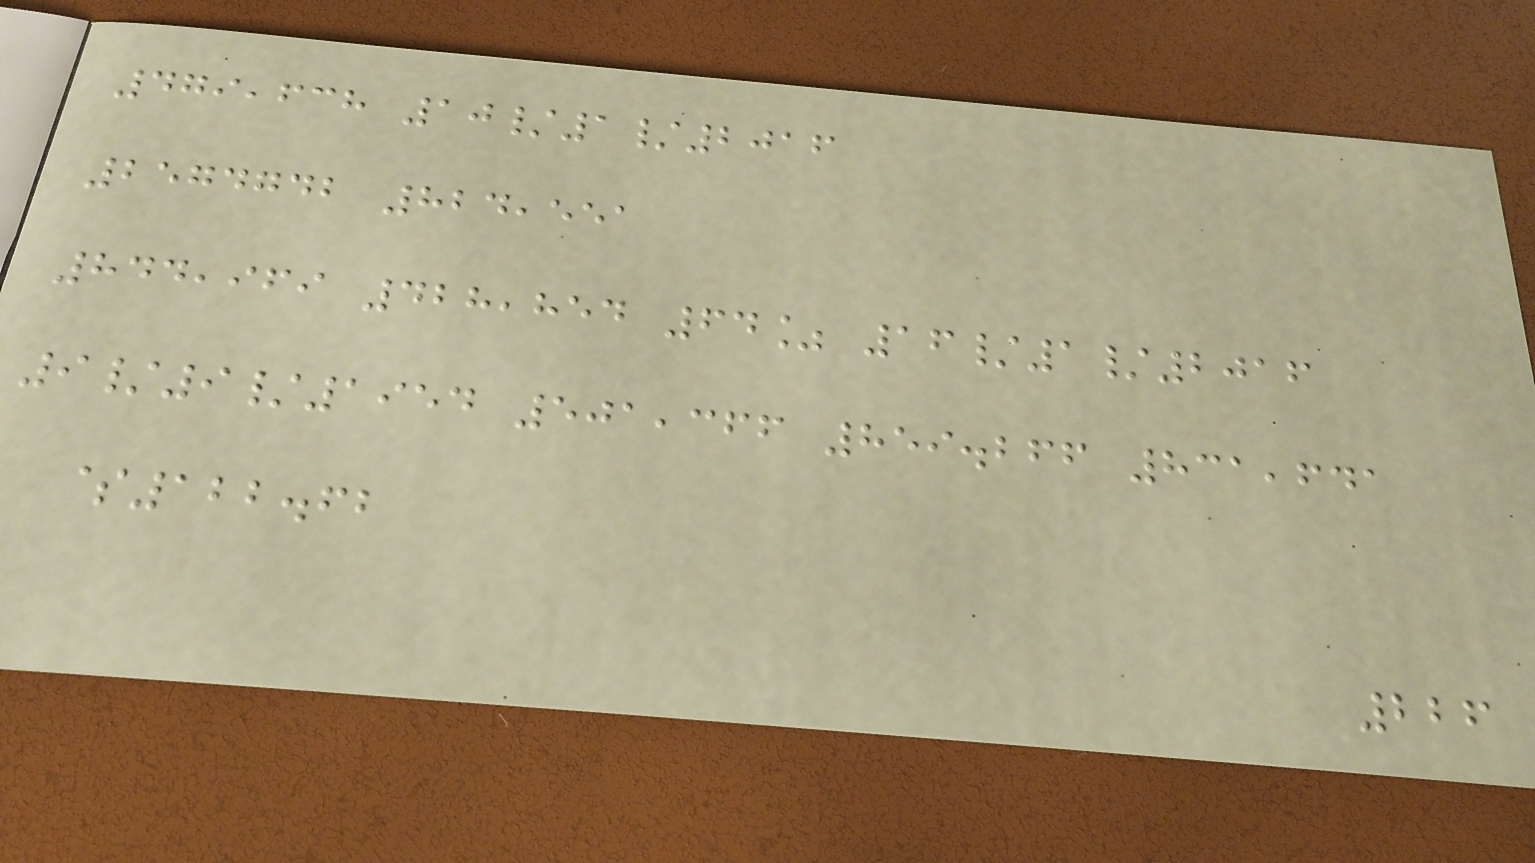479,638 10/1/2016
2574742 824,551
844,969 428,854 64% 16/1/2016
9/9/1954 501,366 859.266 831,641
$122.62
226
